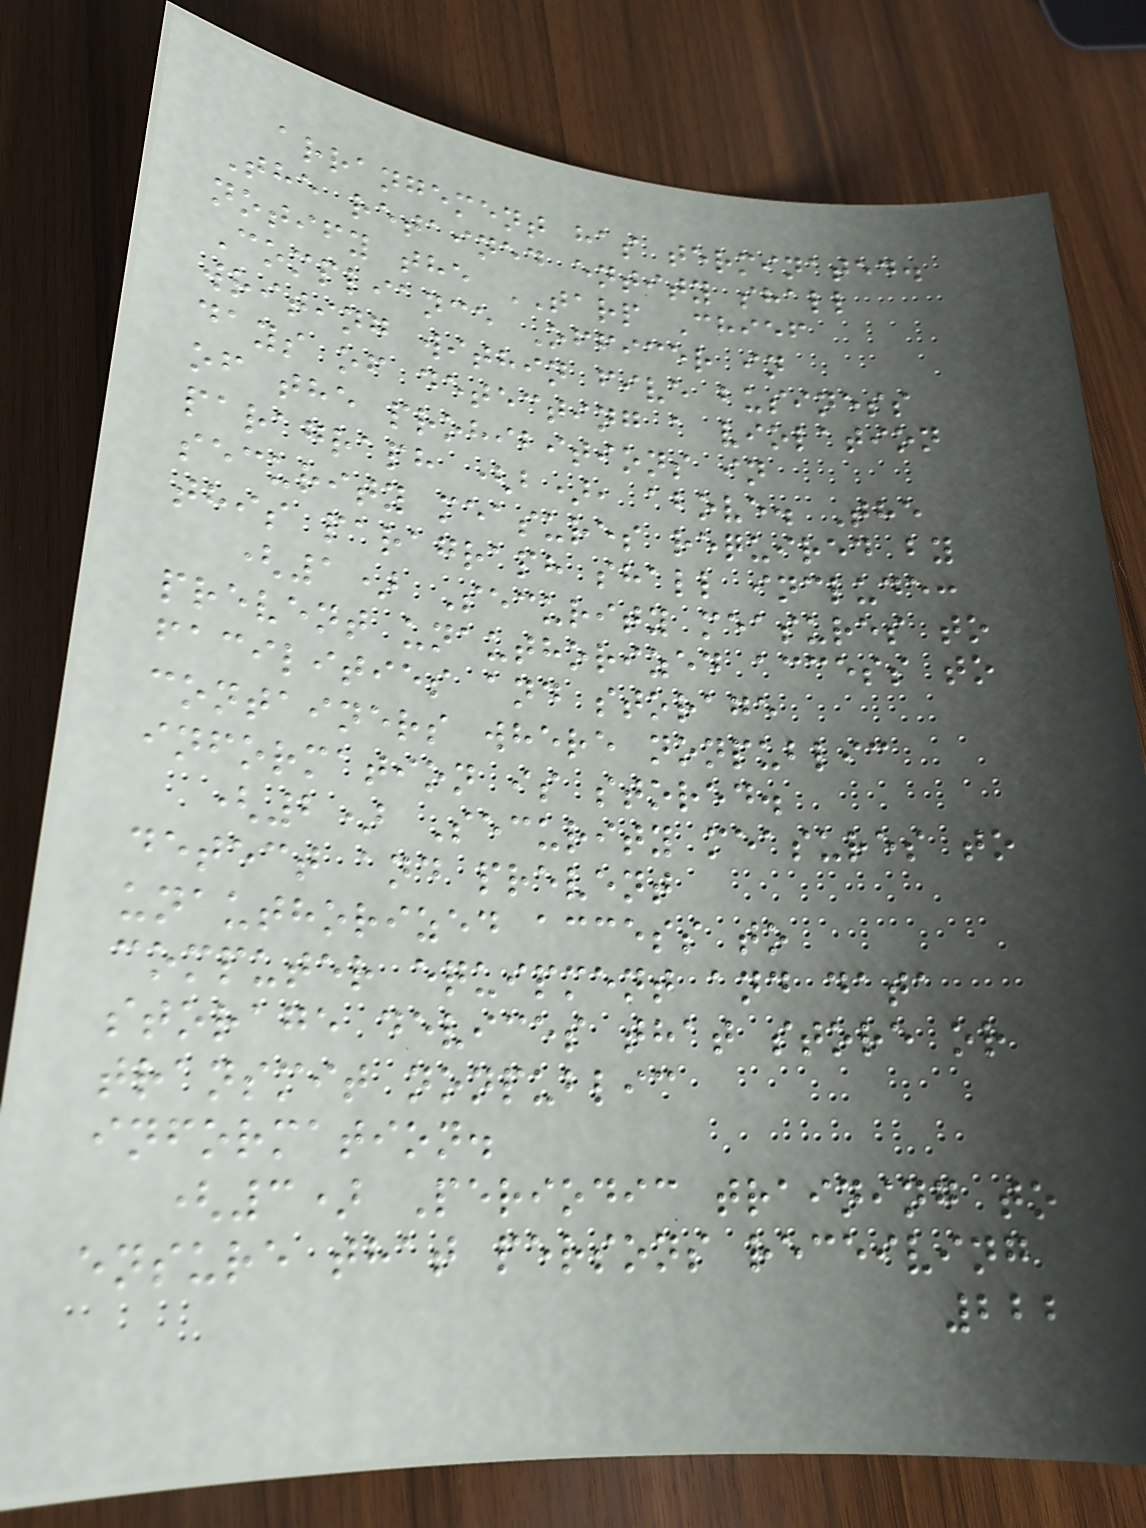arrangement has terminated.
The retained entity shall
notify the TARP Chief
Compliance Officer in
writing within five business
days of detecting a violation
of the prohibitions in
paragraph (b), above. The
security measures required by
this paragraph shall include:
(1) Security measures to
prevent unauthorized access to
facilities and storage
containers where nonpublic
information is stored.
(2) Security measures to
detect and prevent
unauthorized access to
computer equipment and data
storage devices that store or
transmit nonpublic
information.
(3) Periodic training to
ensure that persons receiving
222
